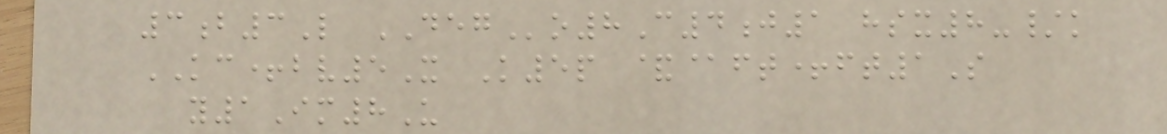3b3L DEGo8C4j1 hsx8-/k
KC+bv5X K5p &@ft+ft1S
y1Im8U
